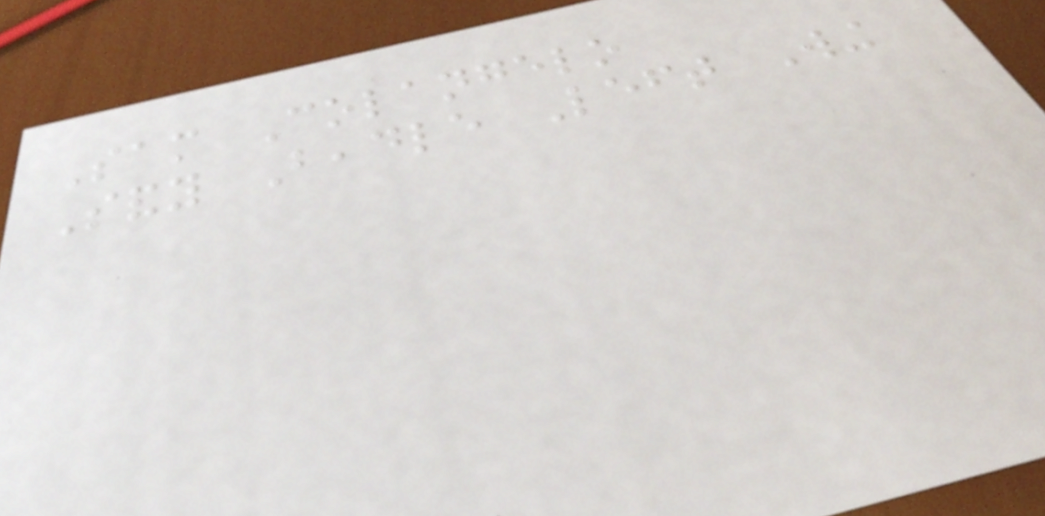Sam Colangelo
Sandy Beadle Left Wing
